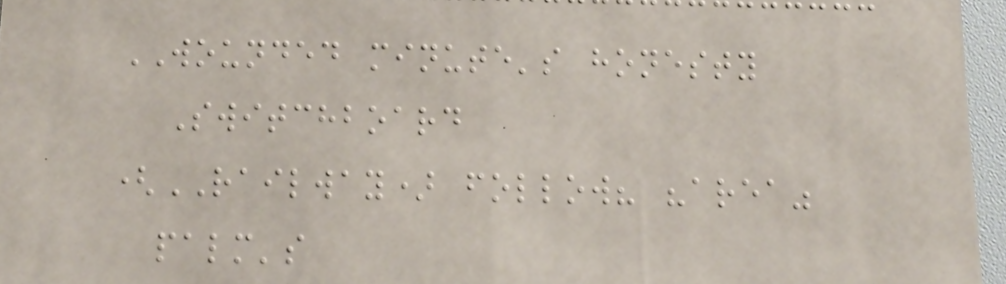WOUNDED minute's honesty
Switchboard
(RAILWAY) follow? "area"
palm's
